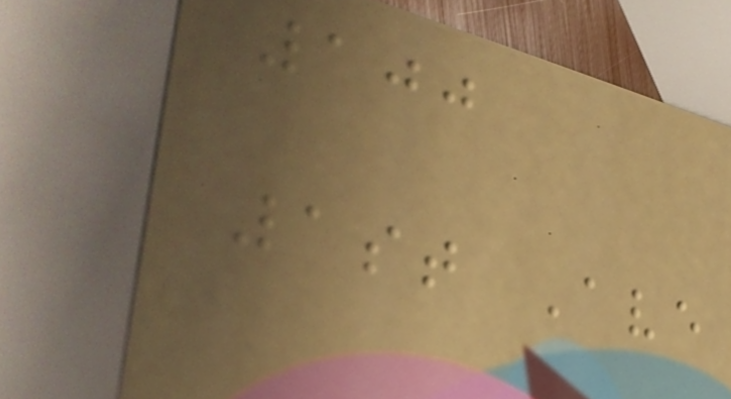100
1st Ave
